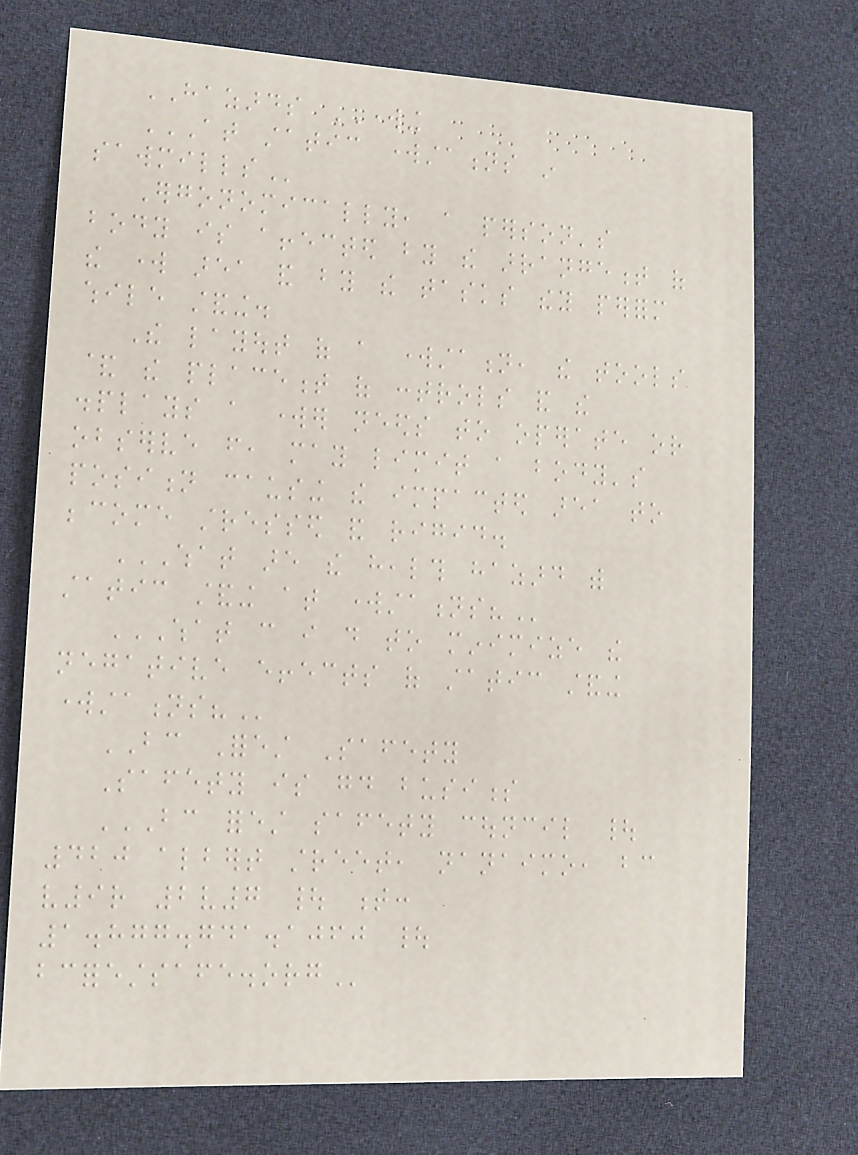HAZARDS WORKING
AT STATIC WORKSTATIONS IN
SAWMILLS
Ergonomically, a person's
body is affected by the arrangement of
the work area and by the tasks they perform
while standing.
The layout of a workstation, the tools
& the placement of controls and the
displays a worker needs to operate or
observe from, may limit a body's
position causing the impacted area to
become stressed and rigid.
WHAT ARE THE HEALTH HAZARD WITH
STATIC STANDING AT WORKSTATIONS?
WHAT CAN I DO TO MINIMIZE THE
NEGATIVE EFFECTS OF STATIC STANDING
WORKSTATIONS?
BC Forest Safety
Safety is good business
BC FOREST SAFETY COUNCIL |
420 ALBERT STREET, NANAIMO, BC
V9R 2V7 | T:
1.877.741.1060 |
BCFORESTSAFE.ORG
